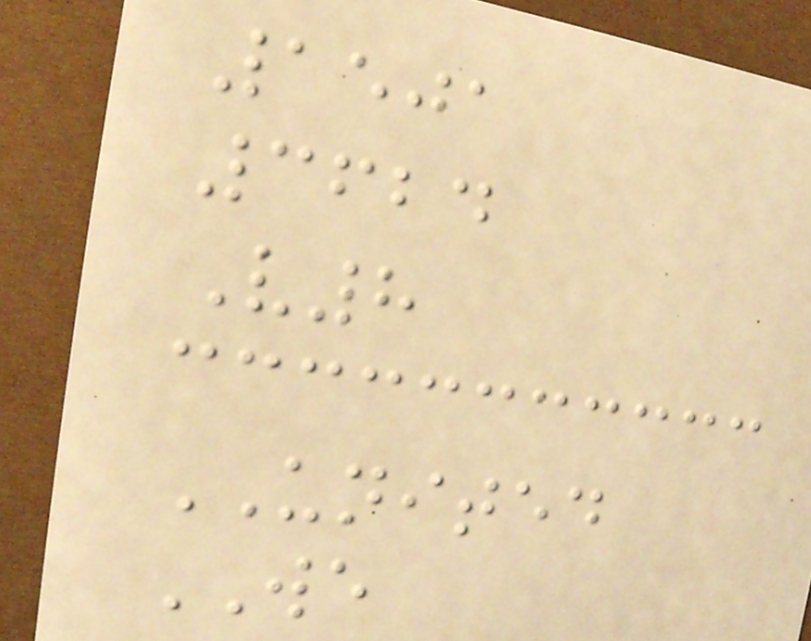1501
3624
V8
UNITED
WE
